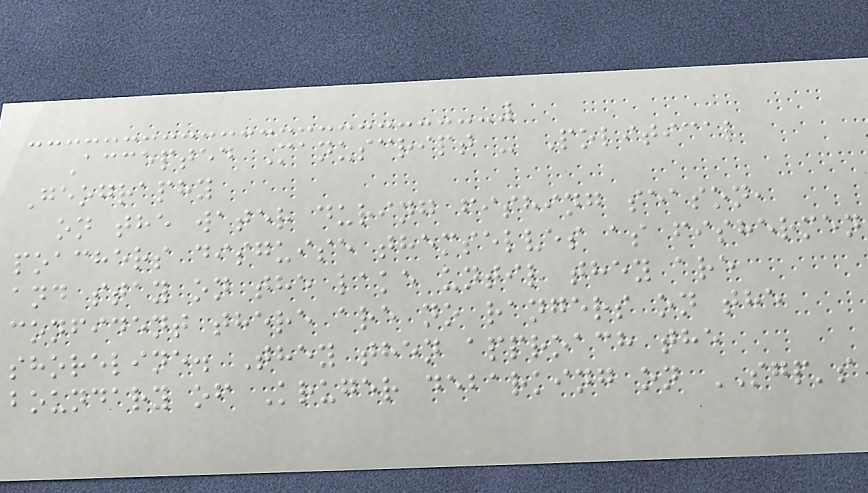Accepted Manuscript - Political
Geography
on the water during fishing season,
poachers disguise themselves as fishermen
and stay on the lake until they are
confident there are no rangers on the
shoreline. They then approach the
boundary of Kruger debarking on SGP's
